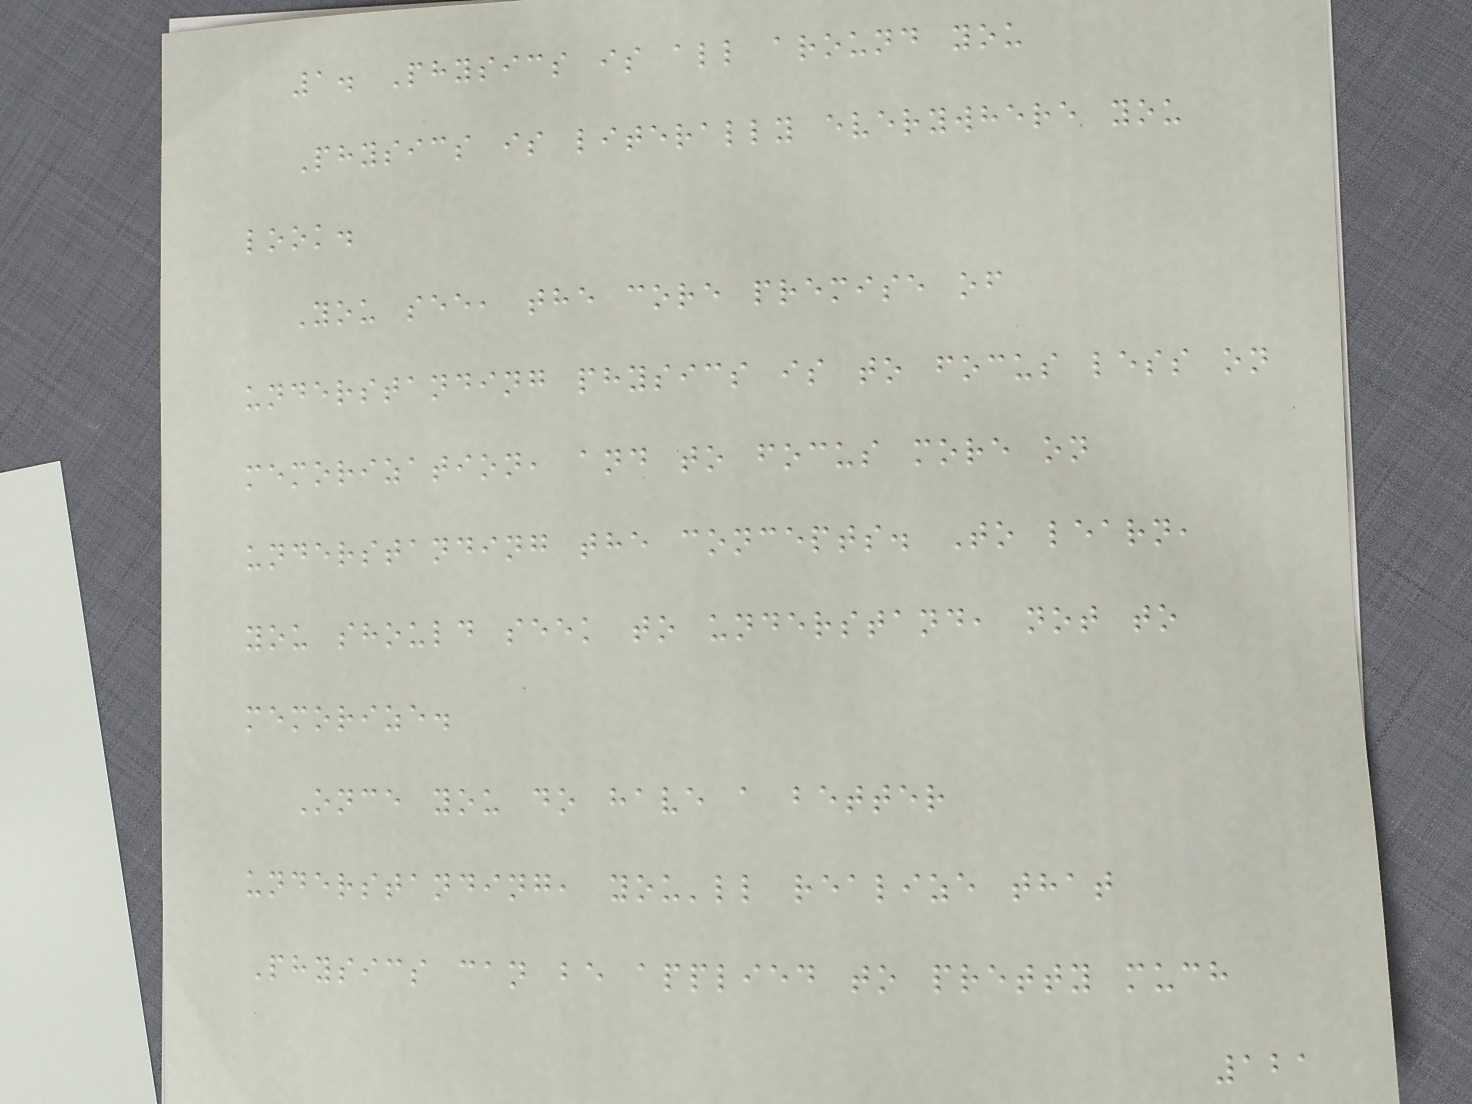1. Physics is all around you
Physics is literally everywhere you
look.
You see, the core premise of
understanding physics is to focus less on
memorization, and to focus more on
understanding the concepts. To learn,
you should seek to understand, not to
memorize.
Once you do have a better
understanding, you'll realize that
Physics can be applied to pretty much
121
